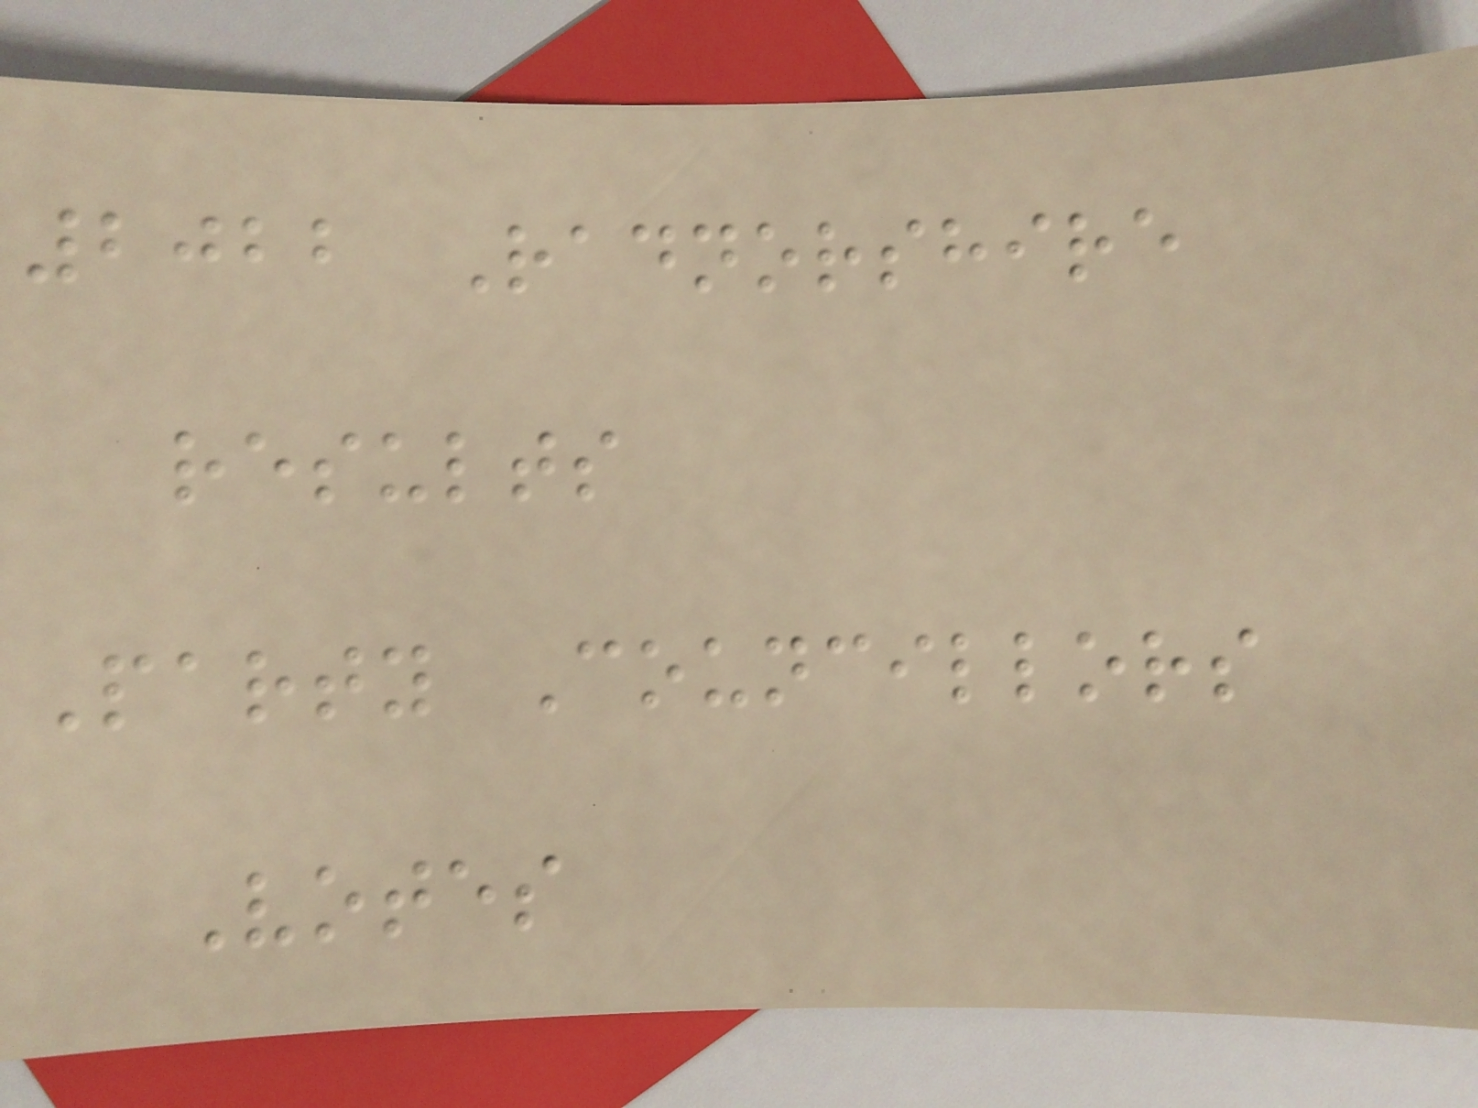2022 Radnorshire
results
Party Councillors
Votes
